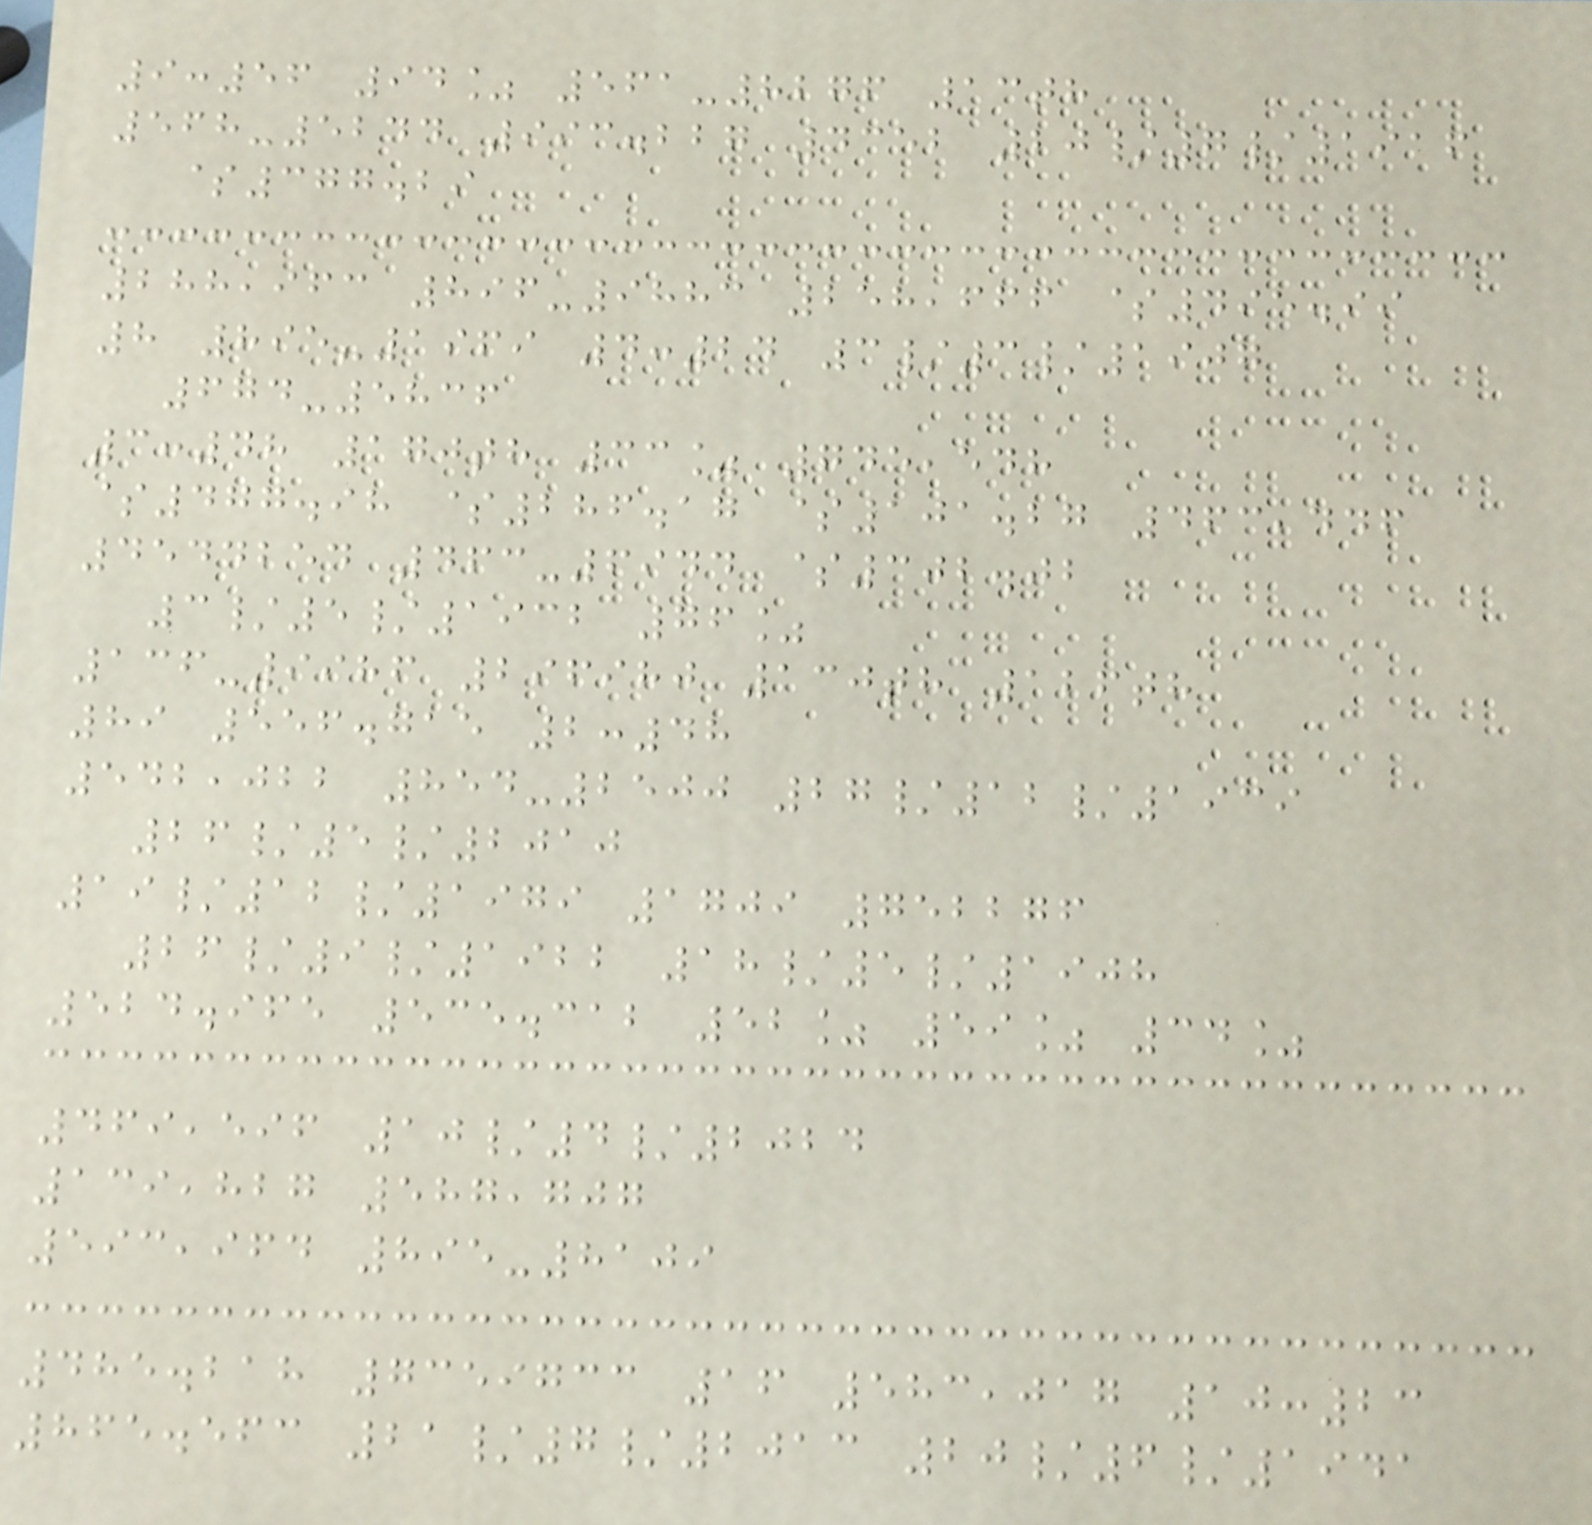9:56 94% 561-8276 13th
568-5244 993.227 4352 20/7/1916
$377.29
288,963 896-9883 258,666 $495.99
8 895-1969 4:24 3/3/1907
674-5836
3:48 170th 33% 745,548
$477.98 $286.17 $101.27 463,446
4544254 463-6944 $302.02
3/5/1932 76%
136-9986 296980 130th 126th
89 556.715 2:48
542,022 854-2500 27/12/1939
26/5/2010
19/12/1979 1709 752276
26/9/1922 18/5/1908
524.965 535.312 52% 59% 34%
469,596 10/4/2024
139,827 587,707
593,964 895-8109
485.218 7359733 16 583,017 10:23
865.563 21/7/2013 20/6/1941
